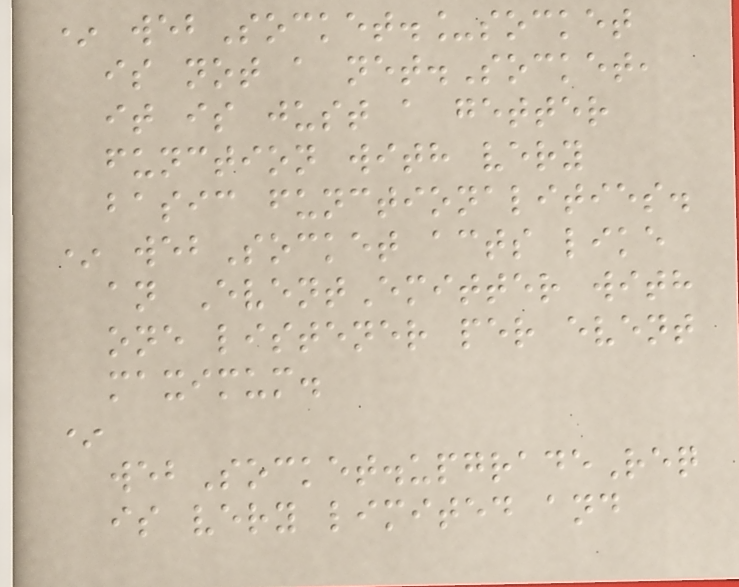* webSocket._socket
is not a net.Socket,
it is just a getter
function with very
basic functionalities.
* webSocket acts like
an EventEmitter with
one listener per event
maximum.
*
webSocket.upgradeReq
is very limited and
